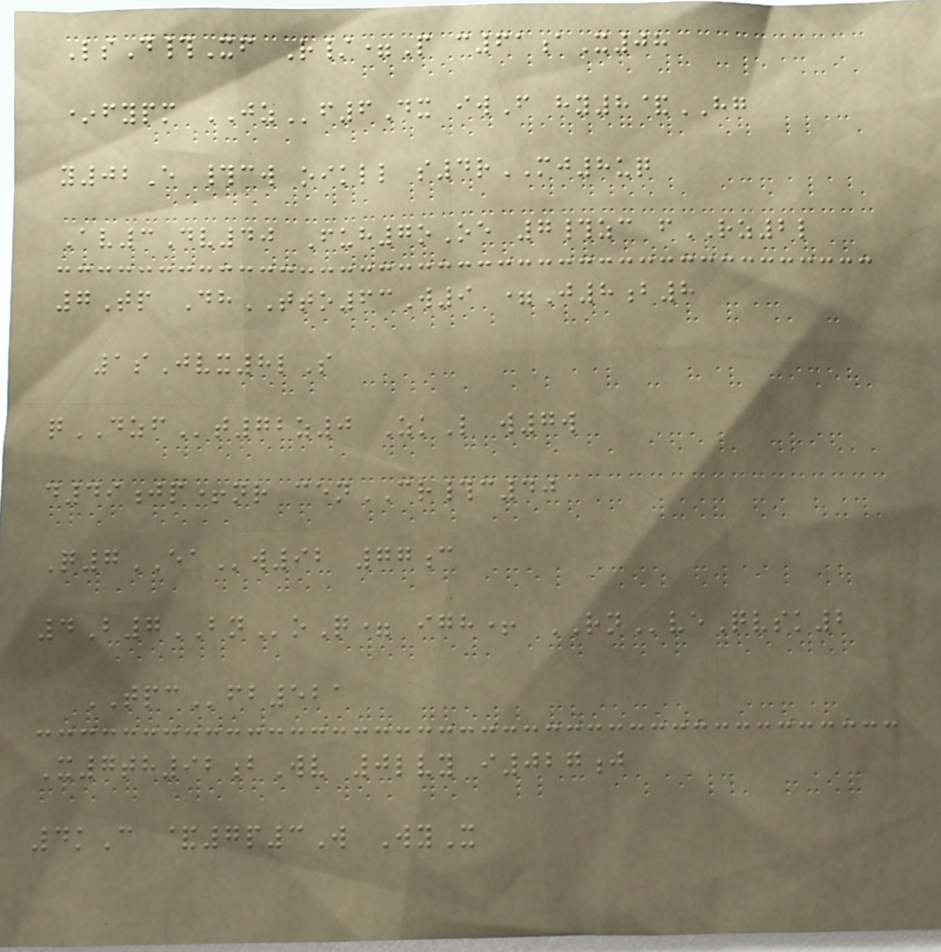LsD#Xf R/=P c61aX08
*fypm JZf6Dx iwF hy8&HG
y02E #cw oikll s4rMJ8uq
Av3Dv40 Fuh7oOe 7#zc fRZ2l
7Tp DhTTO63W9 =J8b8
1sJvx8lS
qDZFt72z0 ZkL w7w
d49jp+nr cenCR#c40
Q7EAw92 77c
4B7BNoQ= igh+ RNveQvsk2
TPCfb521
X7th92bWv 0lvy i027j
4kC &7p3W WyX
